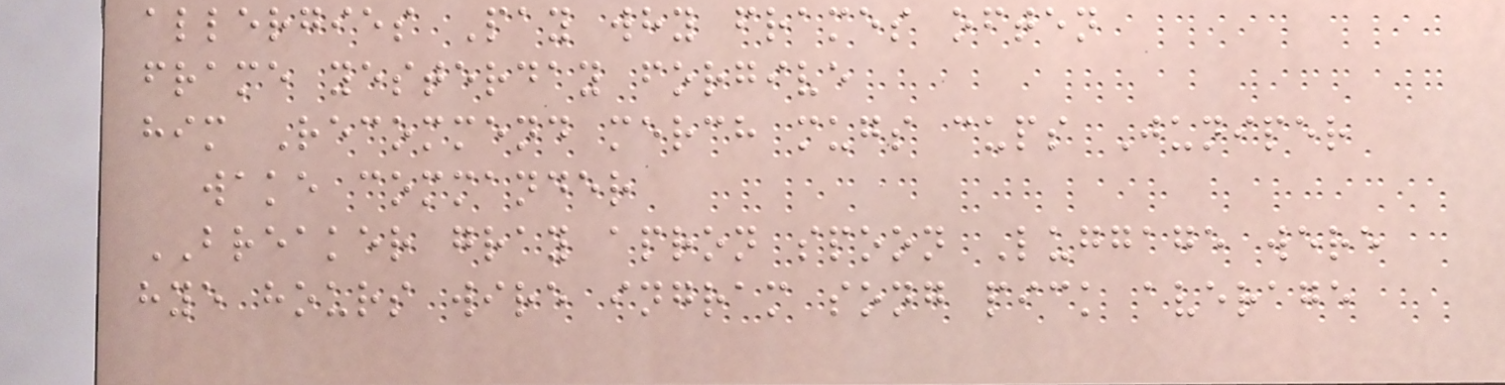allergies Pay why frames often
frame yesterday forgive
him Recommend merch mugs cups Juniper
wake commander
BREAKER gray apron spoon Luggage were
hye hours wire ingram song pick average
